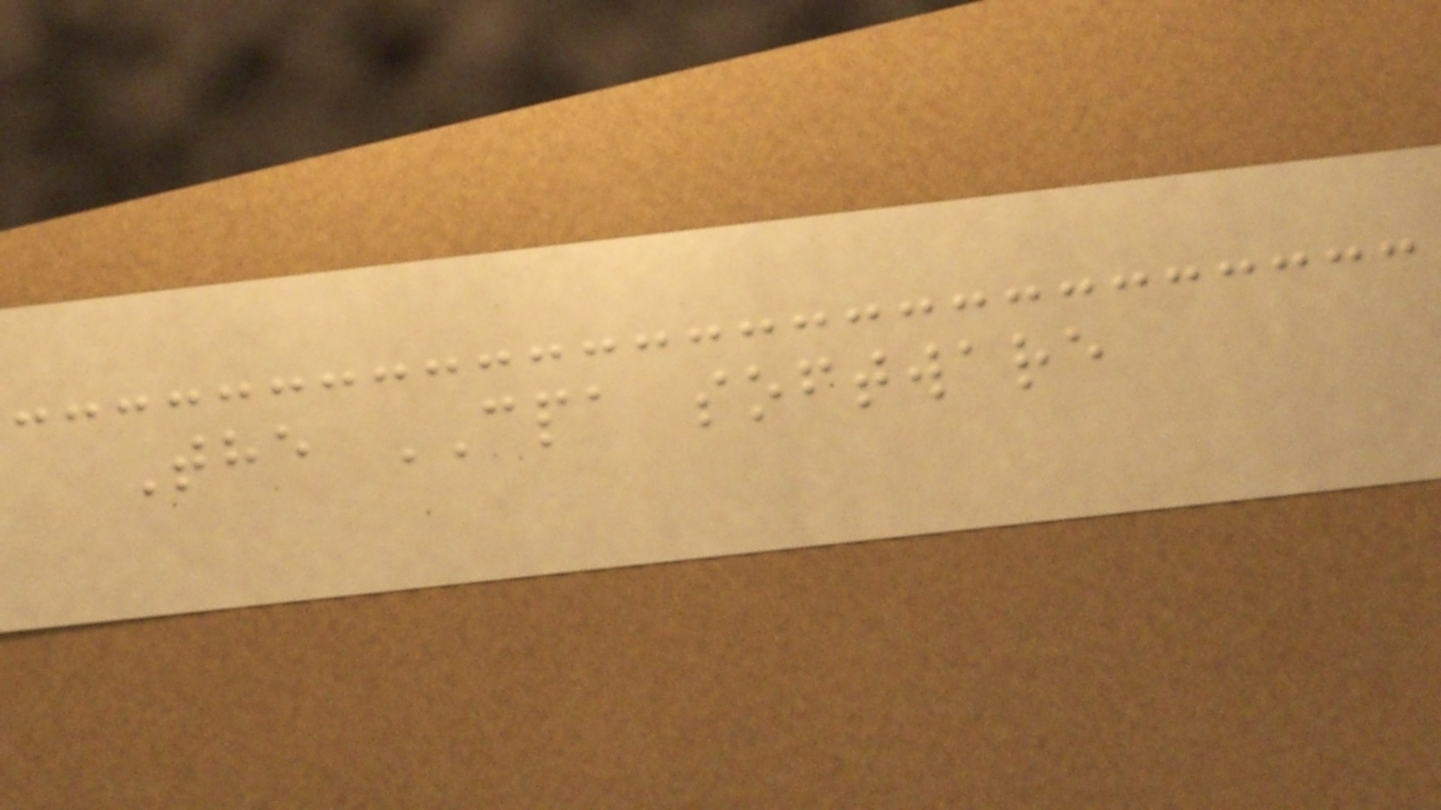The CPA software
